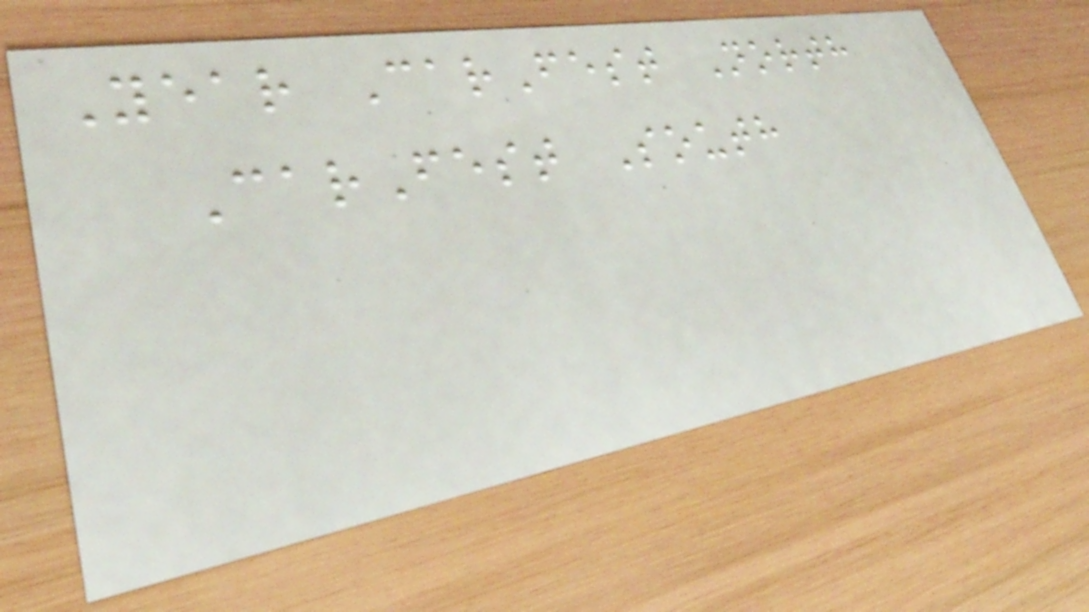Year CarFest North
CarFest South
